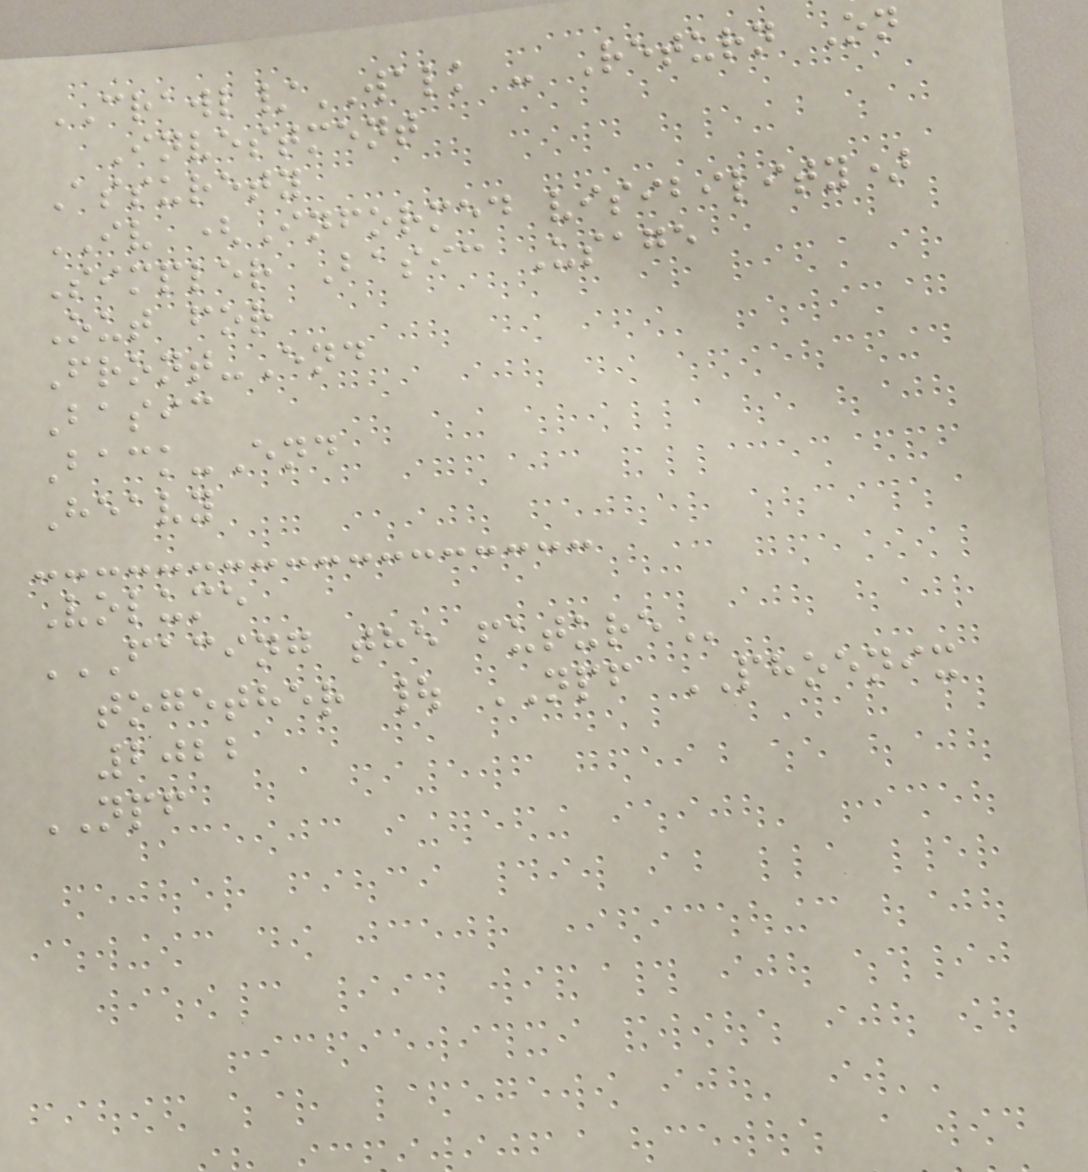CRAWL/WALK - Return On
Investment
Assurety
IV (Informed visibility)
Simpler Basic Usage
Out for
Front-End
Basic
Back-End
Heavy
Volume
FACING THE FUTURE
together | NPF PHOENIX
2022
NPF
